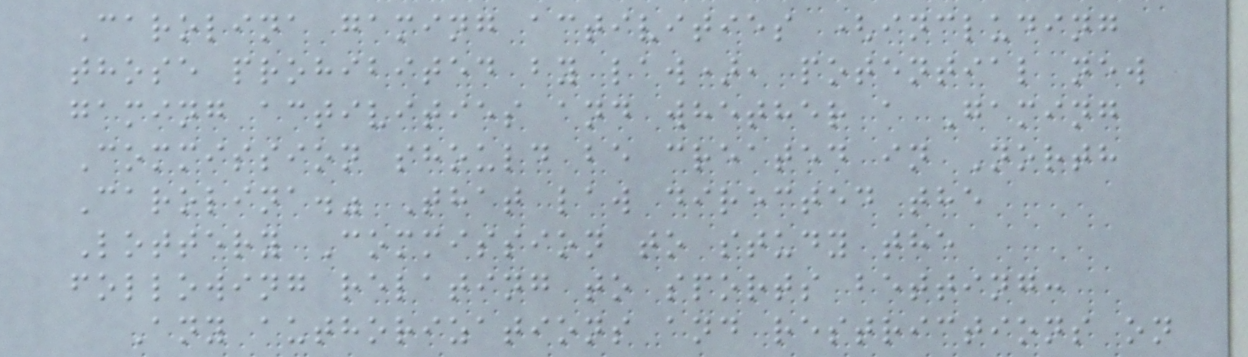Carolina gaming activities (including
those prohibited by law), potential new
gaming activities and whether a Gaming
Commission should be created in North
Carolina." That law directed the
Lottery Commission to study the
following relating to sports betting:
Any authorizations and restrictions on
